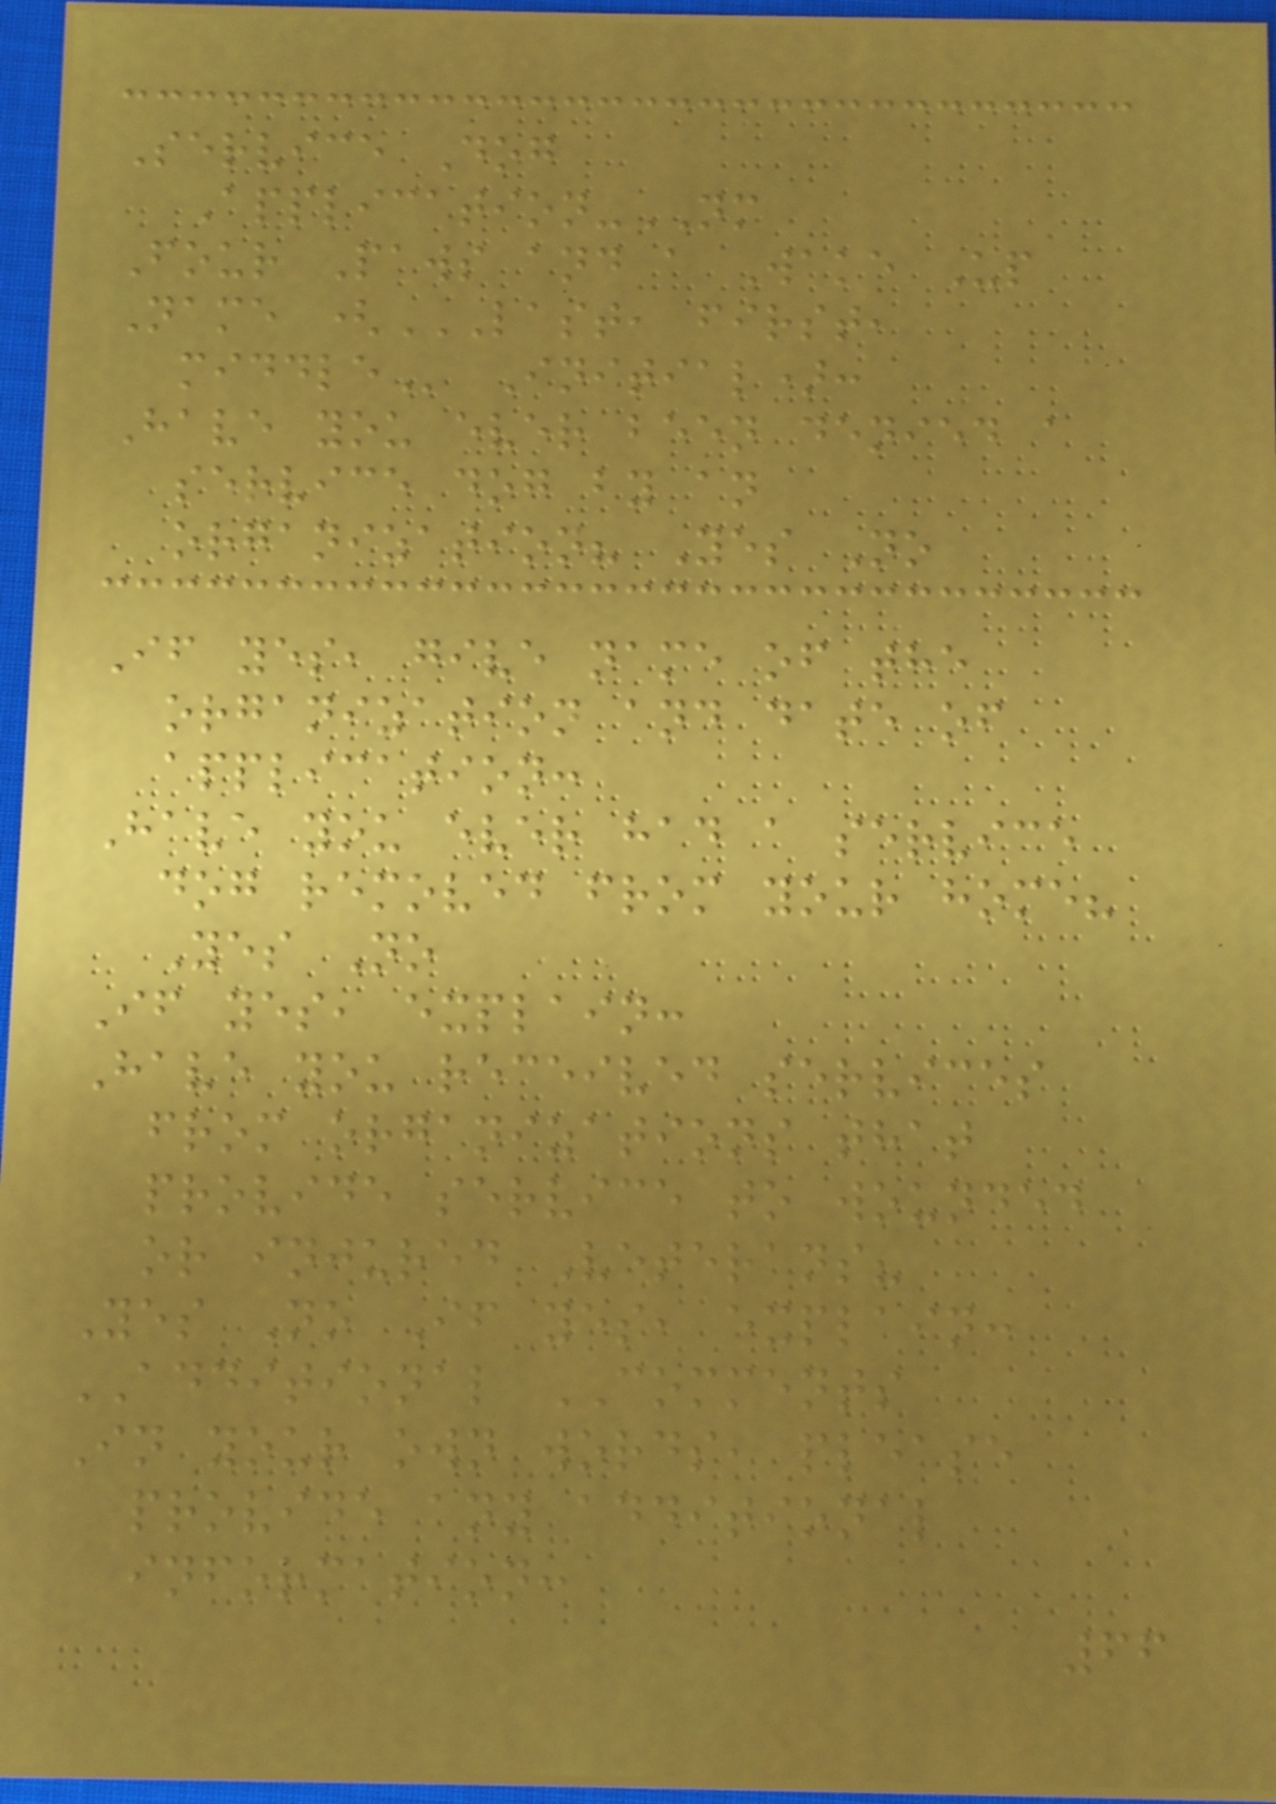Service Dog
Application-NM
Four Paws and a Wake Up
Name (LAST, FIRST,
MIDDLE Initial):
Have you ever been denied a
service dog by an
organization? Yes No
If yes, give name of the
organization and date of
application:
Have you ever had a service
dog removed from your home?
Yes No
If yes, explain:
Have you received services
from organizations that
provide service to wounded
or injured Veterans?
Yes No If yes, explain:
ADDITIONAL COMMENTS
In your own words, please
provide any additional
information:
66
